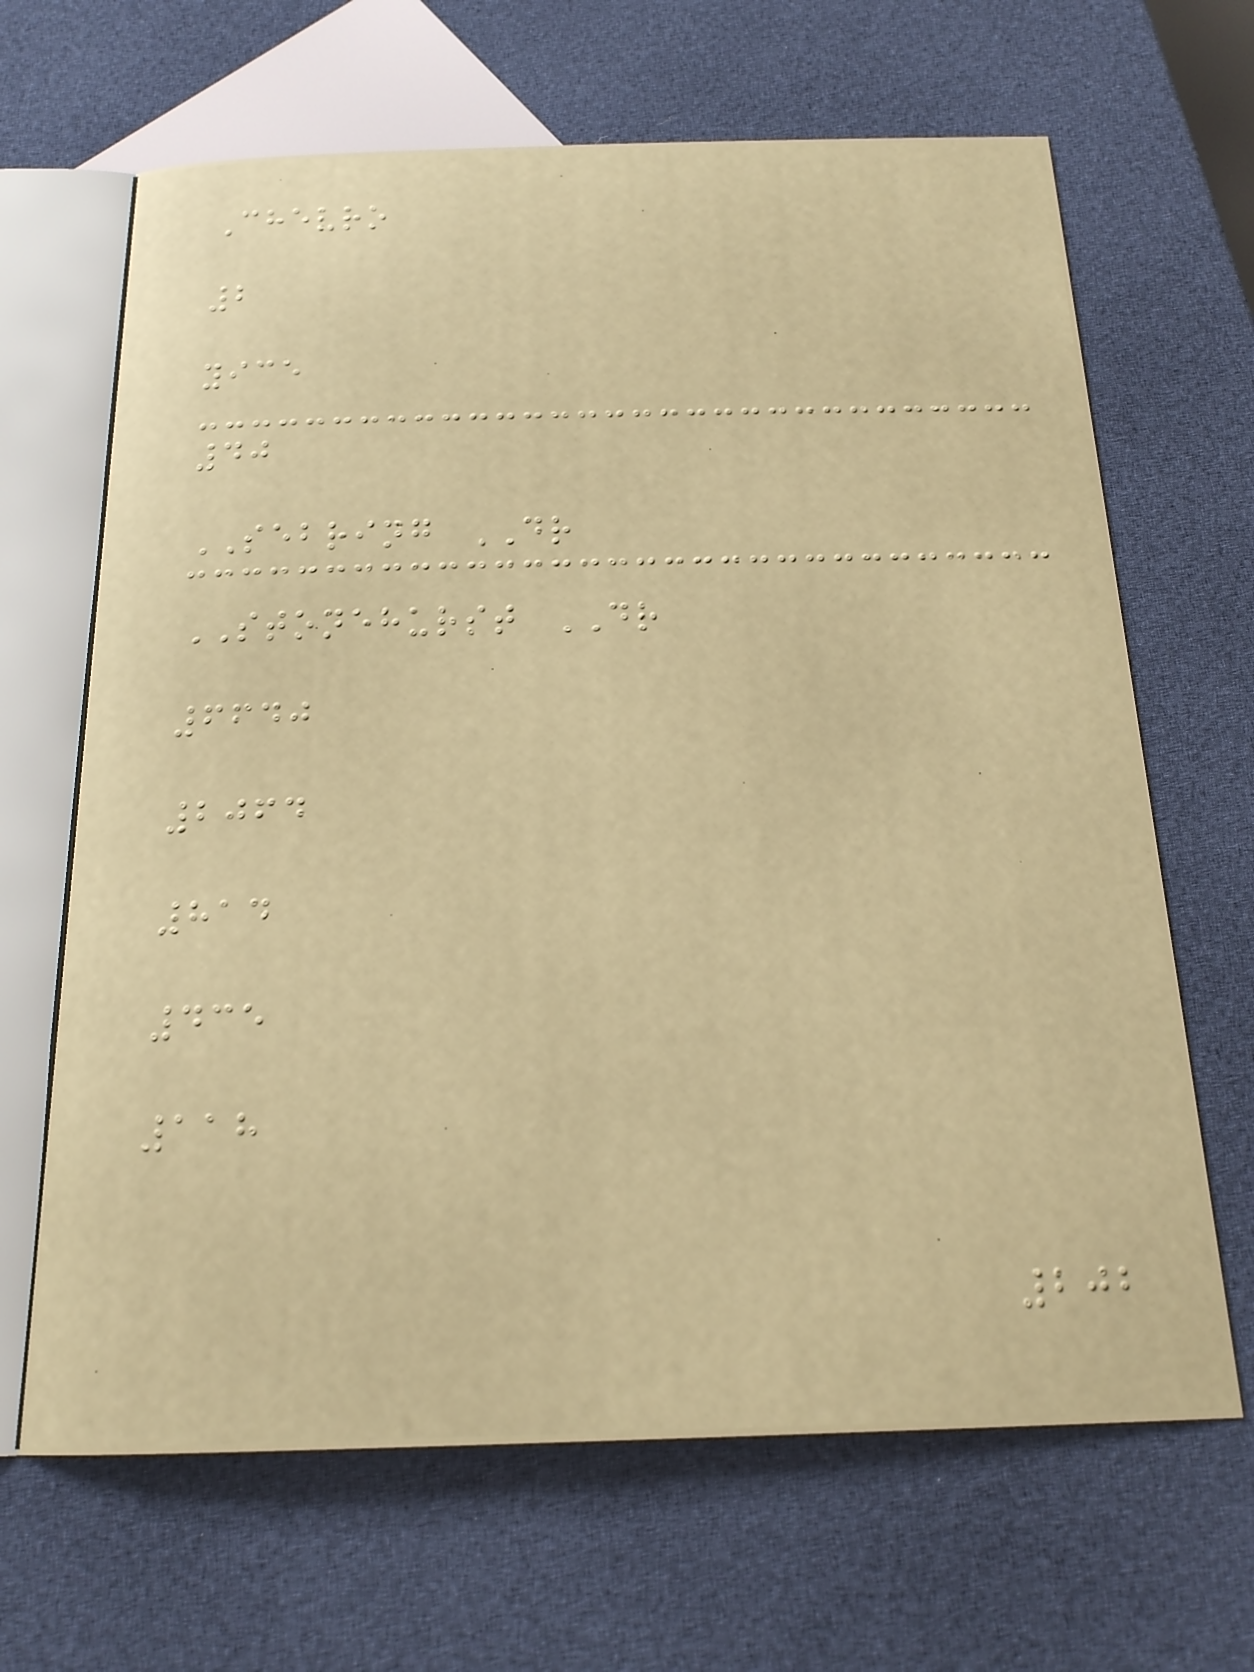Chevro
2
yice
40
SEBRING DR
STONEHURST DR
6640
2064
814
435
118
202
